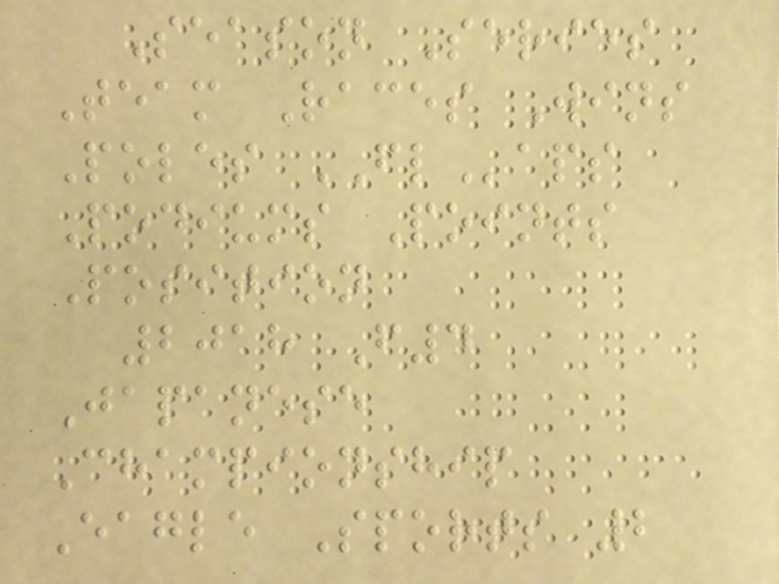Season Series
Team Races Wins
Poles FLaps
Podiums Points
Position
2018 F4
Japanese
Championship
Eagle Sports 2
